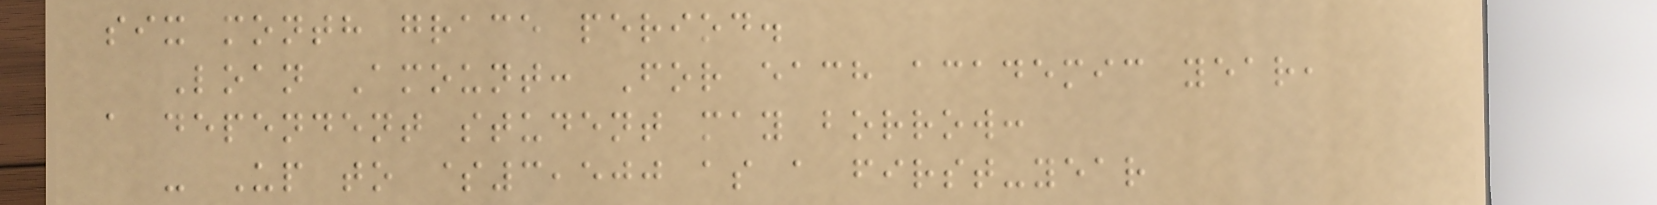six month grace period.
Loan Amount: For each academic year,
a dependent student may borrow:
- Up to $3,500 as a first-year
